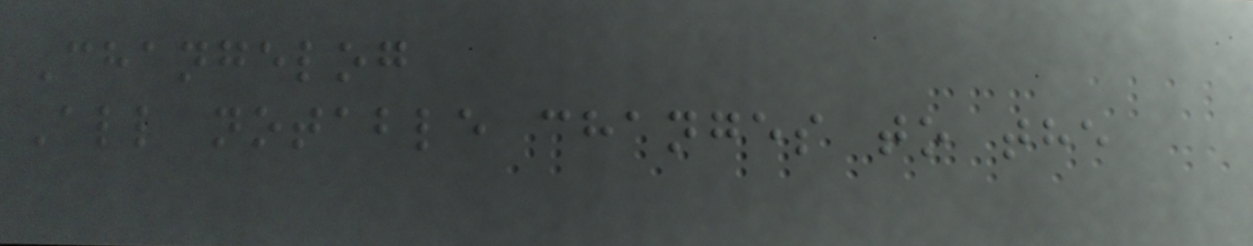Changelog
All notable changes to the
